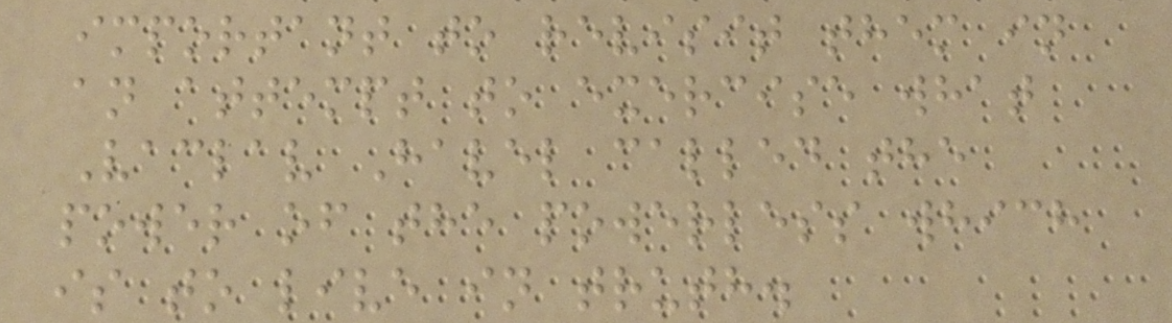important to revisit them in
an attempt to exercise what
Vaclav Havel called the
power of the powerless which
is to live in truth.
